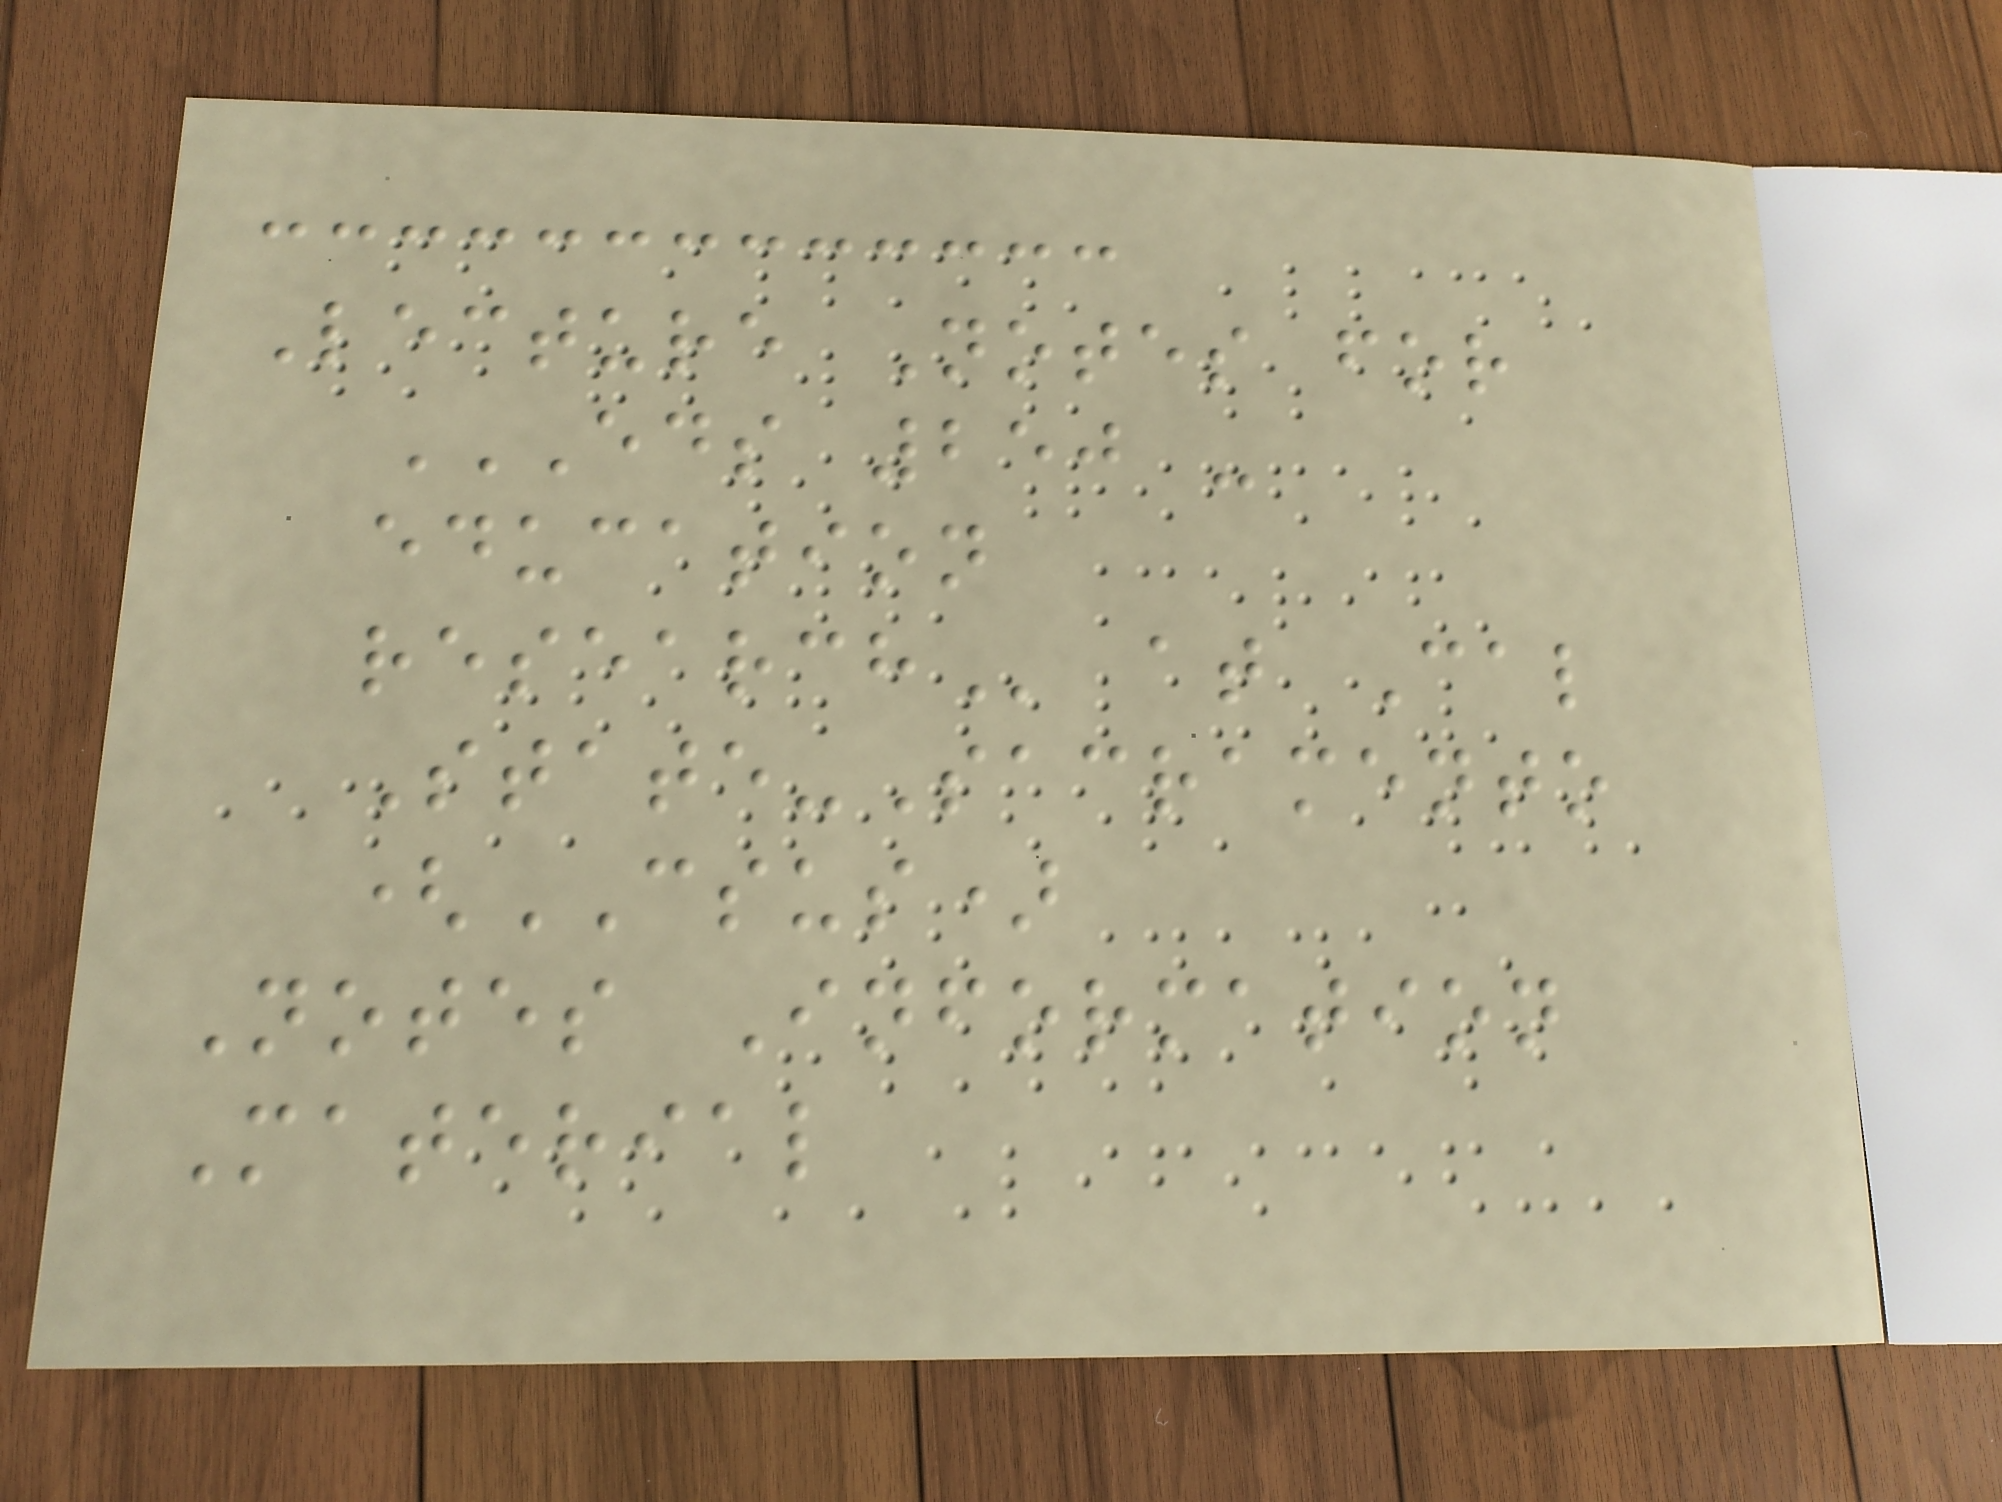Lecture Notes for
EDS 250 -
EDUCATION
RESEARCH at Cal
State-Sacramento
(CSUS)
Notes Information
Material
